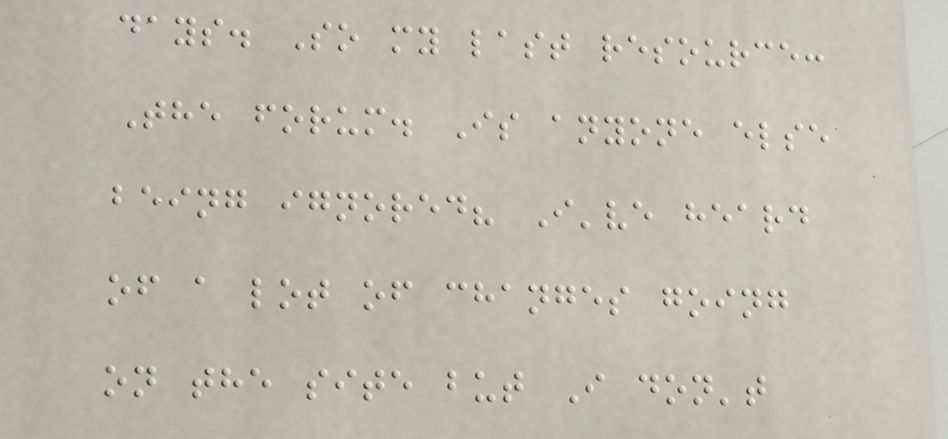days. So my last resource:
The forum. Is anyone else
being ignored? I've heard
of a lot of changes going
on the site but I don't
